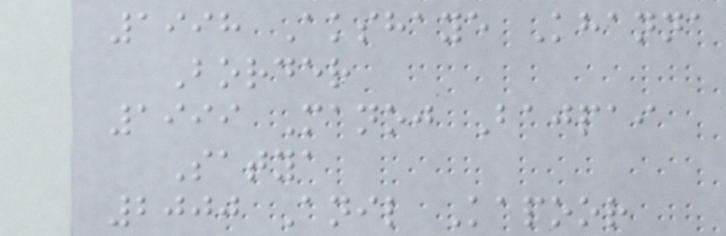1998 Akshaye Khanna
Border
1999 Manoj Bajpai
Satya
2000 Anil Kapoor
